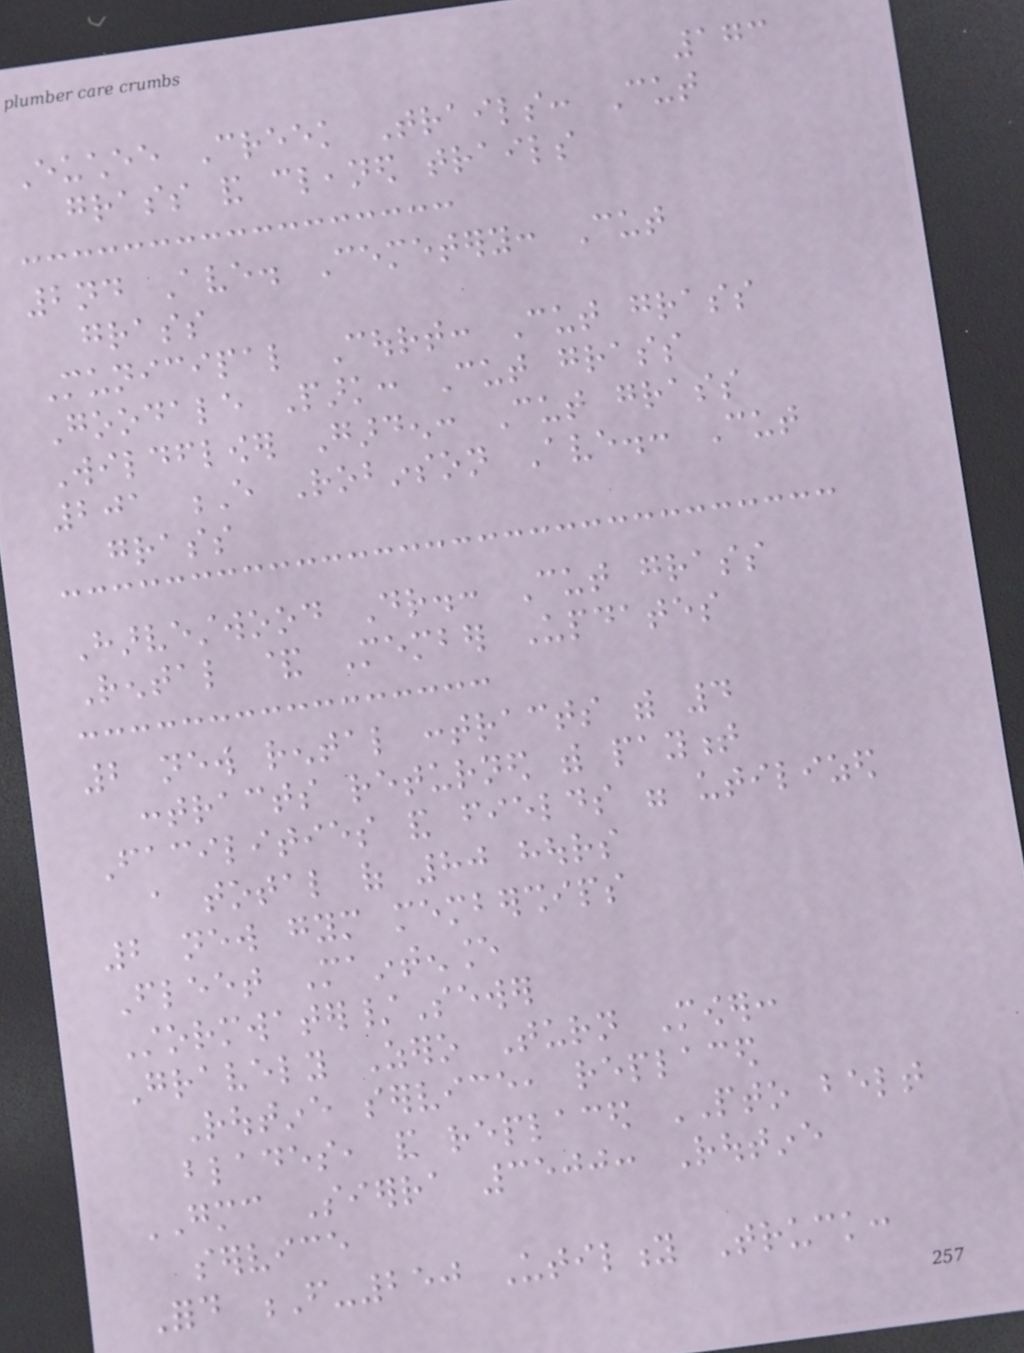173
Euchee Creek Trails: Cut
grass and cleaned trails
2nd Ave. Cemetery: Cut
grass
Municipal Court: Cut grass
Goodale Park: Cut grass
Wildflower Garden: Cut grass
201 E Robinson Ave.: Cut
grass
Harvestwood Dr.: Cut grass
Rental & Member Updates
2 new rental contracts with 4
contracts returned with payment
Facilities and fields were utilized
a total of 80 hours
2 new gym memberships
Fleet Maintenance
Stormwater/Sewer
Gravely Zero Turn Mower:
Routine service, replaced
blades, and replaced PTO belt
GMC Sierra 3500: Routine
service
Ford F-250 Utility Truck:
